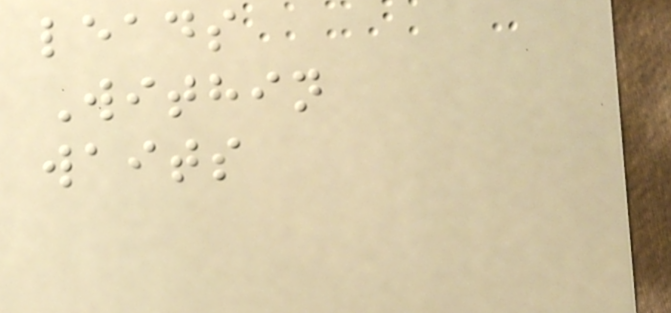leads
Within
waits
